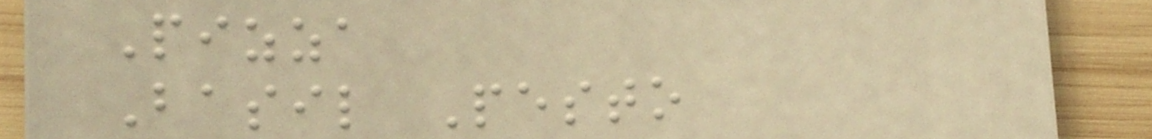Pizza
Basil Pesto
